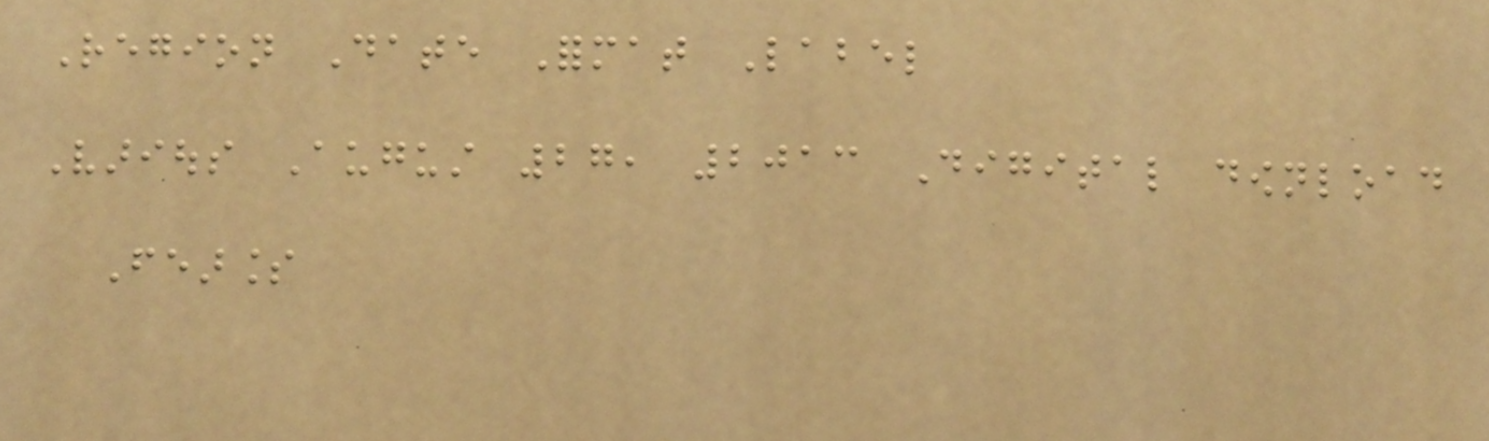Region Date Format Label
Various August 27, 2013 Digital download
Fearless
